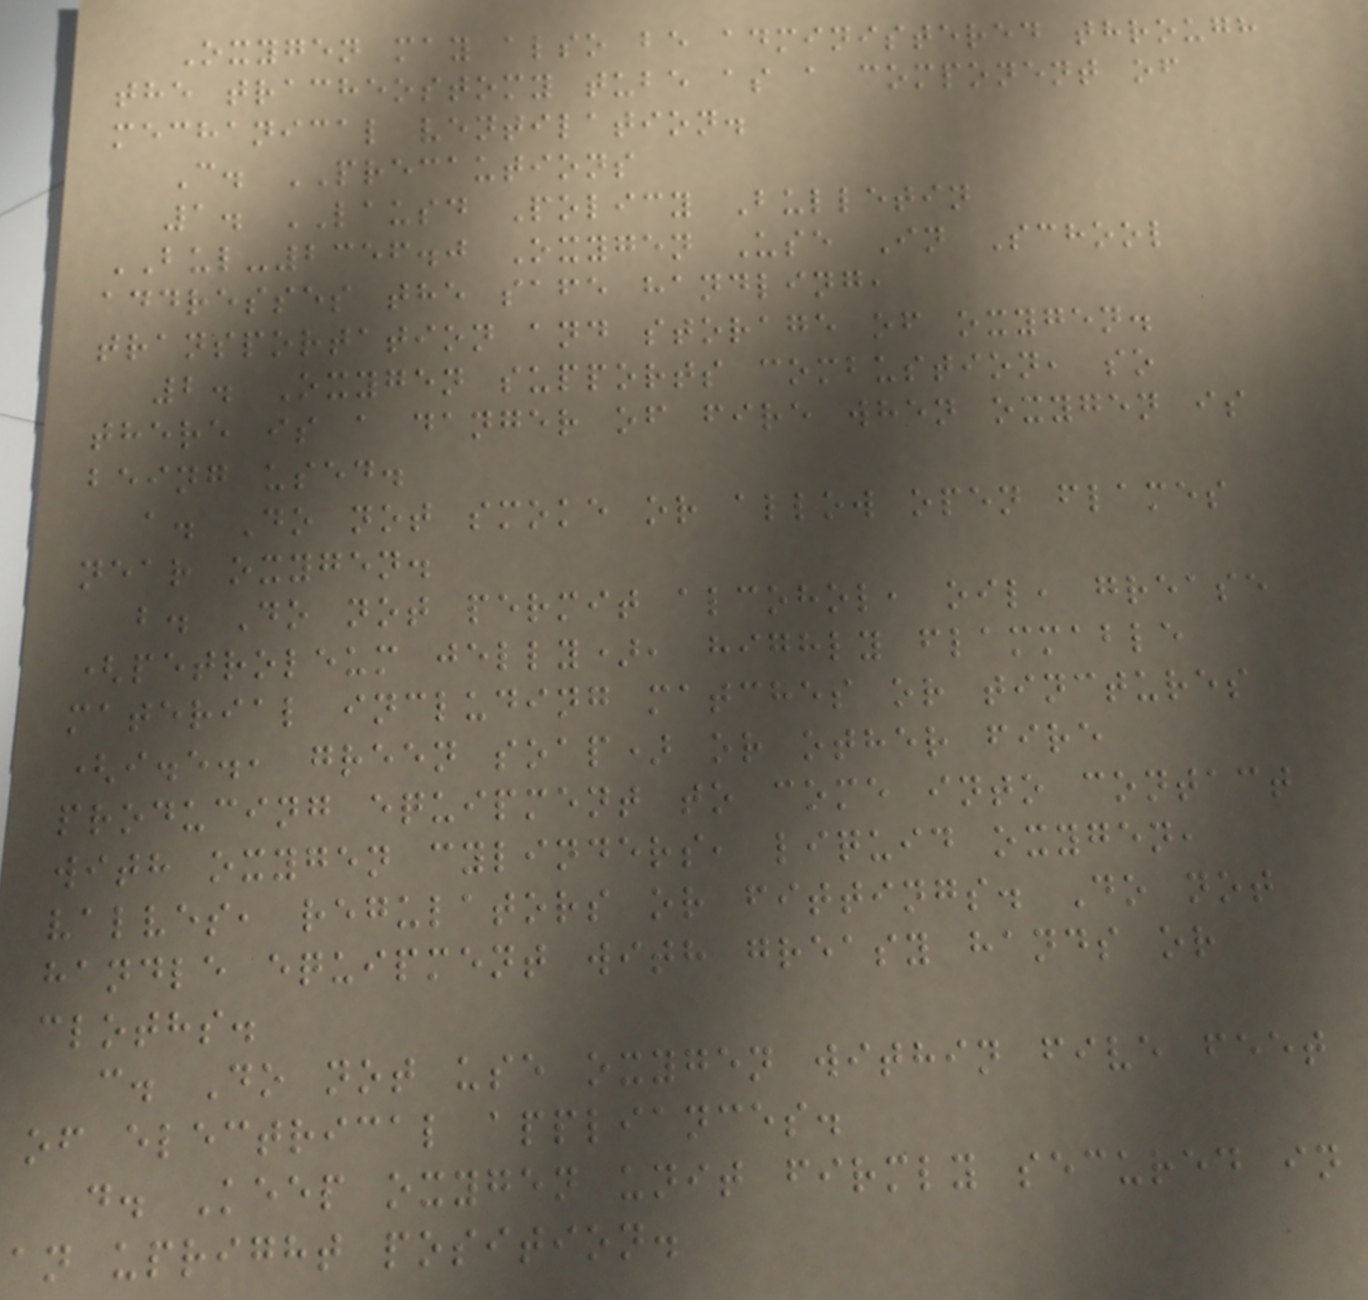Oxygen may also be administered through
the tracheostomy tube as a component of
mechanical ventilation.
C. PRECAUTIONS
1. LAUSD Policy Bulletin
BUL-2356.0 Oxygen Use In School
addresses the safe handling,
transportation and storage of oxygen.
2. Oxygen supports combustion, so
there is a danger of fire when oxygen is
being used.
a. Do not smoke or allow open flames
near oxygen.
b. Do not permit alcohol, oil, grease
(petroleum jelly), highly flammable
material including matches or tinctures
(i.e., green soap) or other fire
producing equipment to come into contact
with oxygen cylinders, liquid oxygen,
valves, regulators or fittings. Do not
handle equipment with greasy hands or
cloths.
c. Do not use oxygen within five feet
of electrical appliances.
d. Keep oxygen unit firmly secured in
an upright position.
